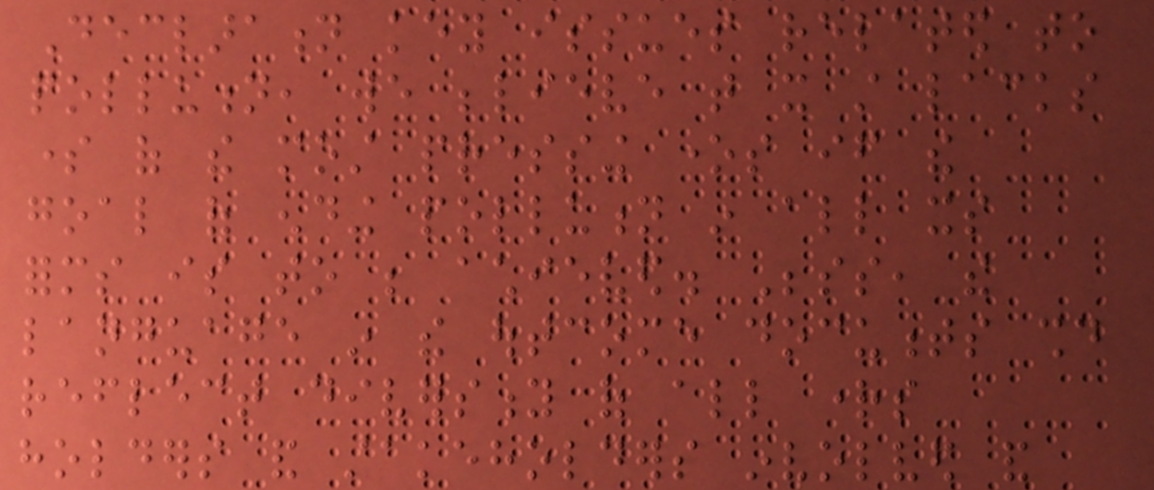Declaration key issues related to
pollution, we believe that it still lacks
some of the most pressing ones if the
goal of ending pollution in all its
forms is to be achieved. Besides, the
language in the outcome documents should
reflect diversity of all rights
holders and stakeholders involved and
